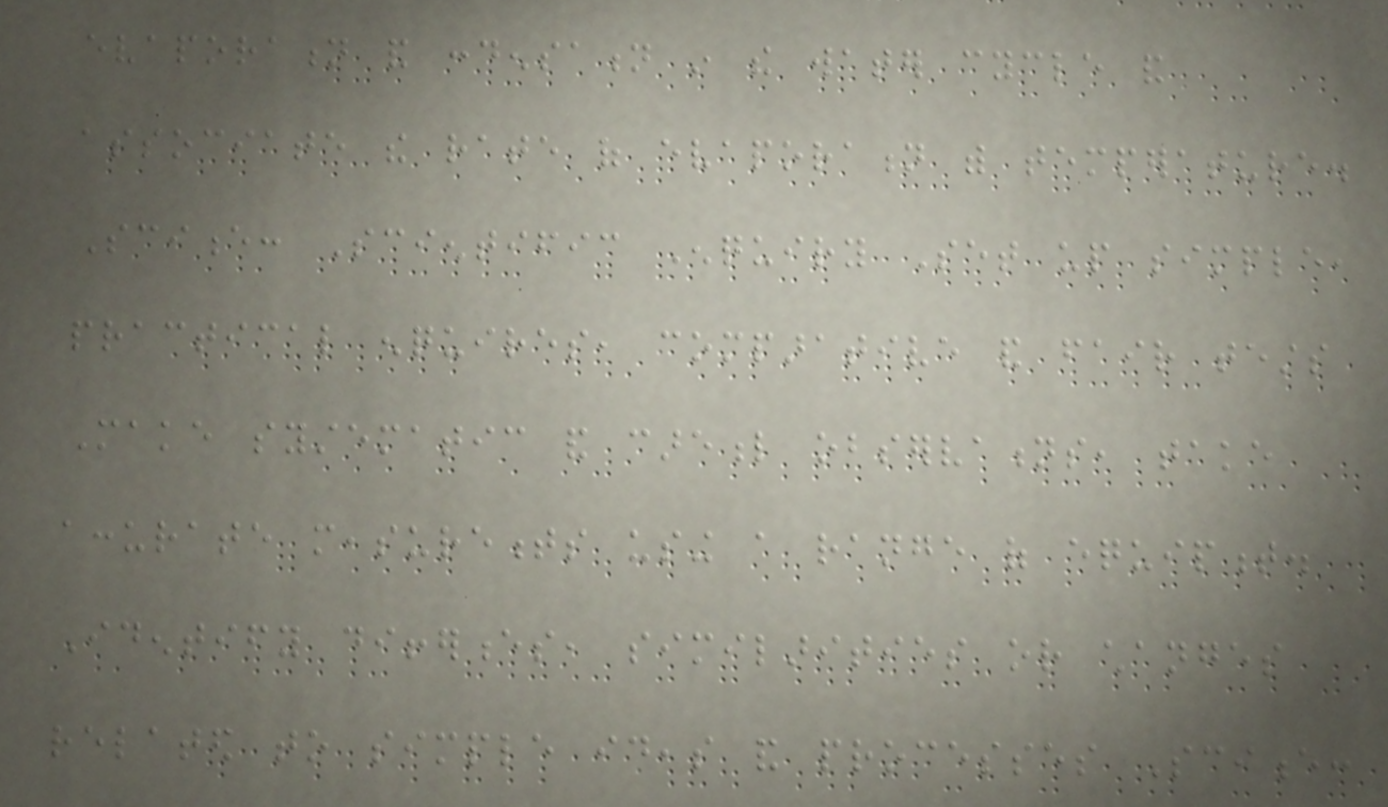evaporation and condensation in the water cycle and
associate the rate of evaporation with temperature.
Science: Scientific Enquiry Set up simple,
practical enquires, comparative and fair tests
Make systematic and careful observations, take
accurate measurements using a range of equipment.
Identify differences, similarities or changes
related to simple ideas and processes Science:
